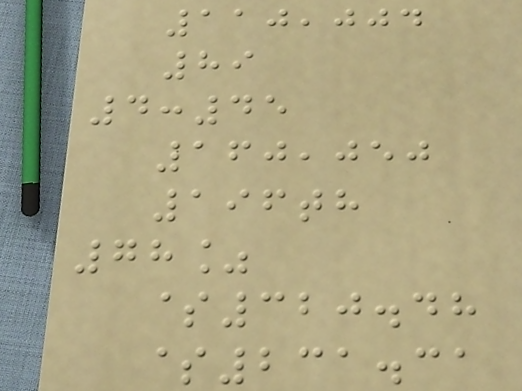110,004
89
4:45
160,050
196th
78%
$320.48
$231.31
